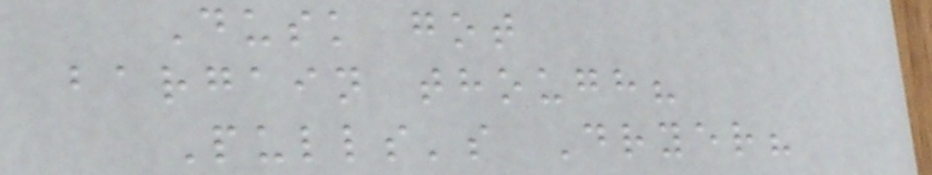Dusk got
bargain though?
Pulls's Dryer?
